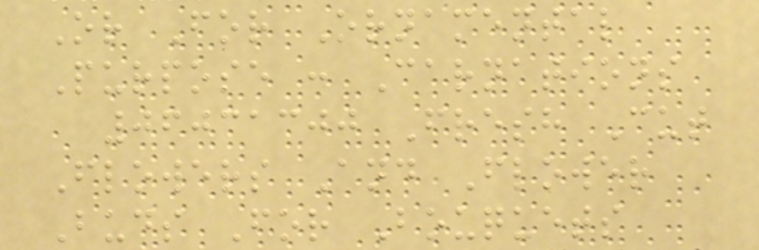Or For Ornamental
Purpose : Carnations
06031300 Fresh Cut
Flowers And Flower
Buds For Bouquets
